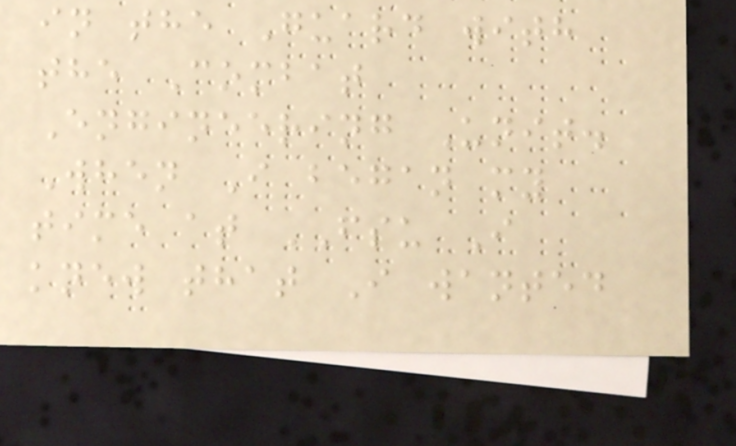in the Guard with
the Combat
Engineering Unit.
When I began my
time at FSU I
knew that I wanted
